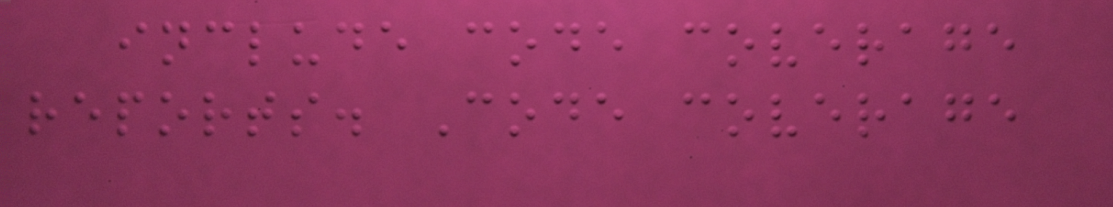include code coverage
reports. Code coverage
